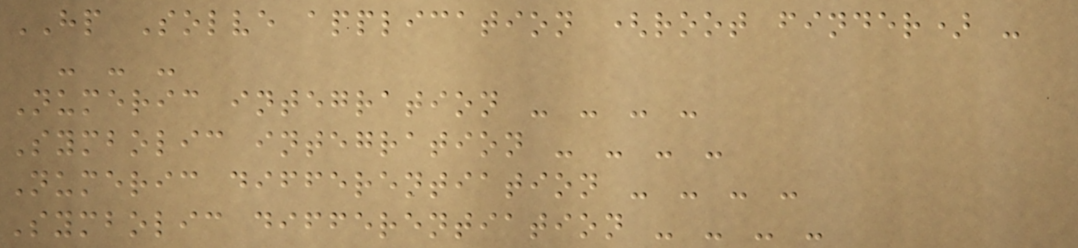HP Solve application (root finder) -
- - -
Numeric integration - - - -
Symbolic integration - - - -
Numeric differentiation - - - -
Symbolic differentiation - - - -
